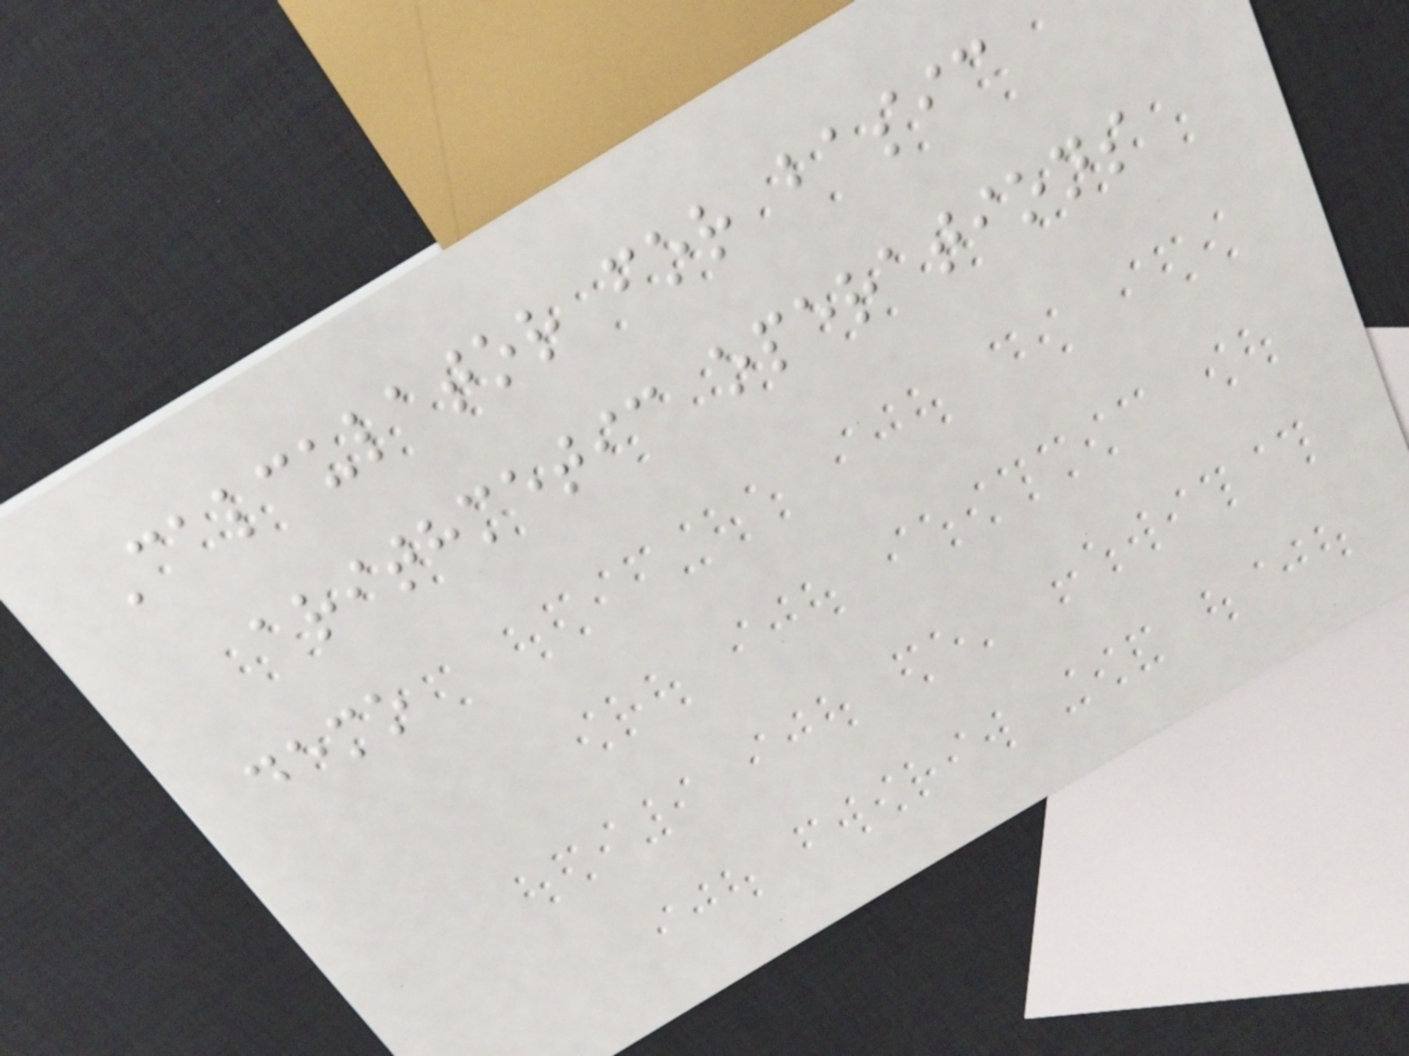Calculator for basic
arithmetic operations
demo
